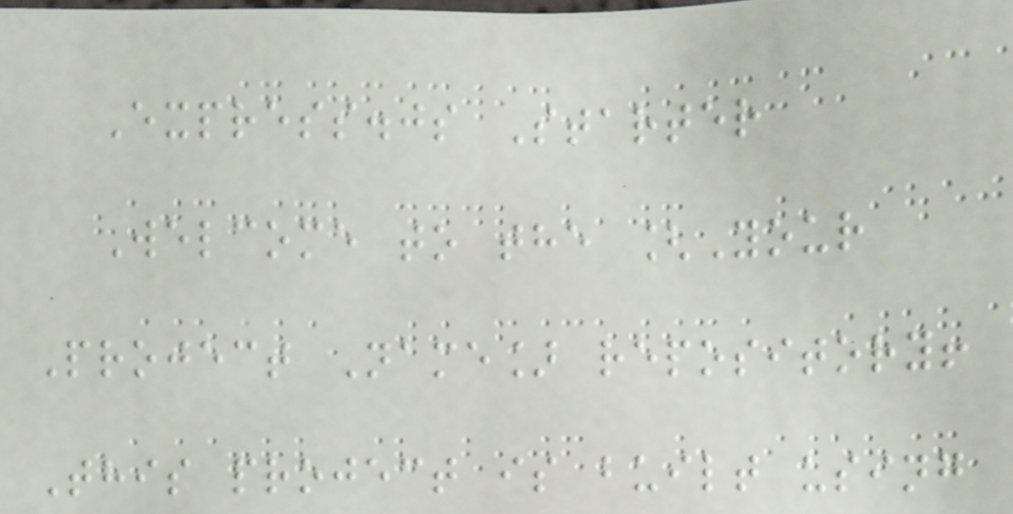Express.js Starter
Welcome to the [Your
Project Name] repository!
This project is built using
